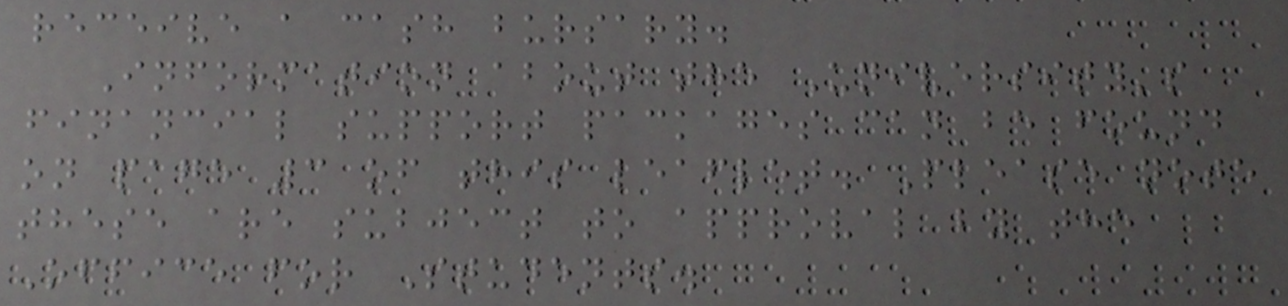receive a cash bursary.
Information about the University's
financial support packages can be found
on page 3 of this leaflet. Please note
these are subject to approval by the
Office for Students.
